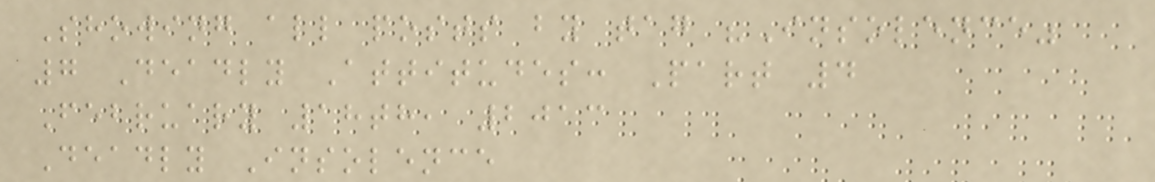Showing all posts by tag "Insolence"
7 Deadly Attitudes: Part 4
February 18th, 2013
Deadly Insolence
